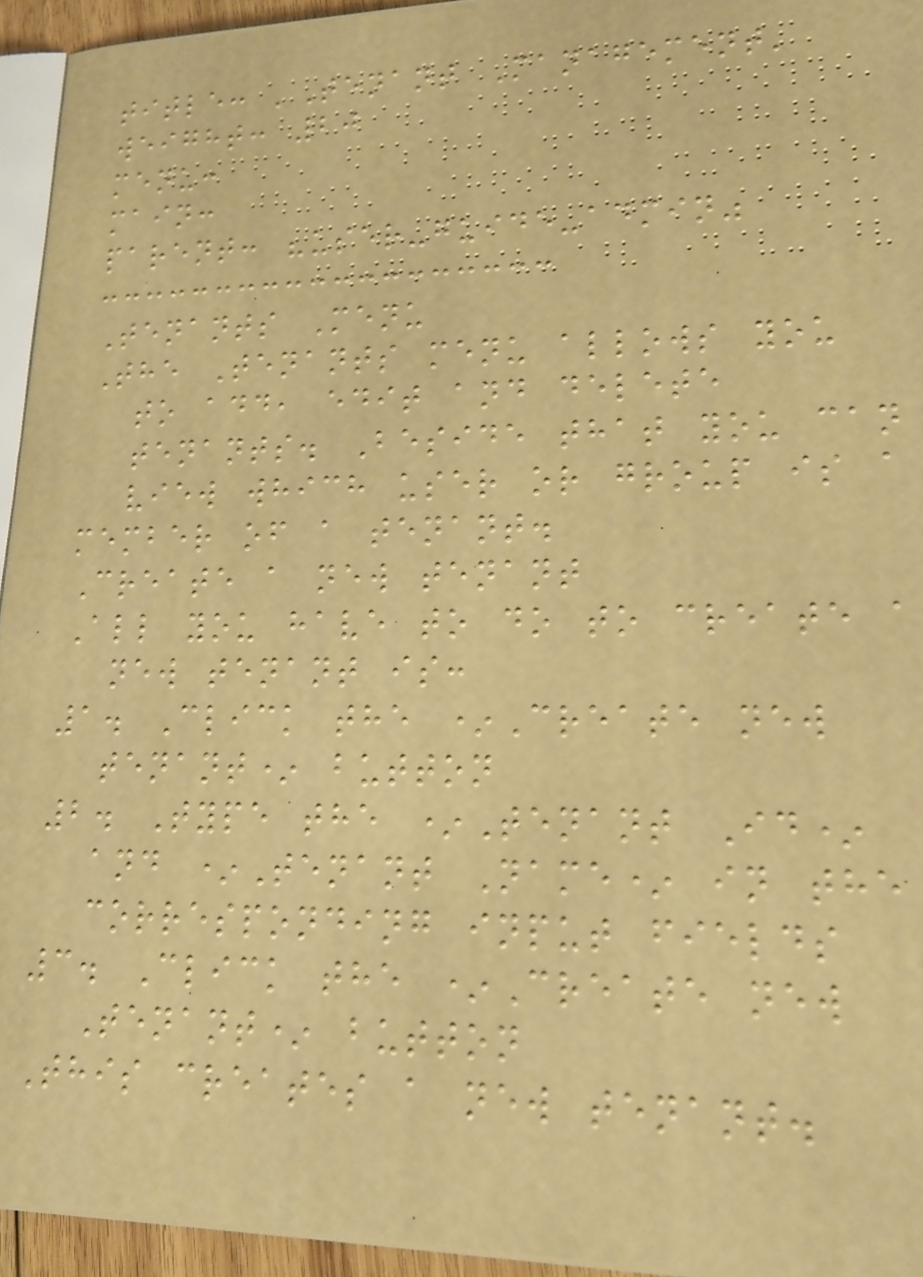title: 'Tenant Management'
weight: 20
menu:
main:
parent: "user-guide-admin"
Tenants Menu
The Tenants menu allows you
to add, edit and delete
tenants. Beside that you can
view which user or group is a
member of a tenant.
Create a new tenant
All you have to do to create a
new tenant is:
1. Click the *Create new
tenant* button
2. Type the *Tenant Id*
and *Tenant Name* in the
corresponding input fields
3. Click the *Create new
Tenant* button
This creates a new tenant.
